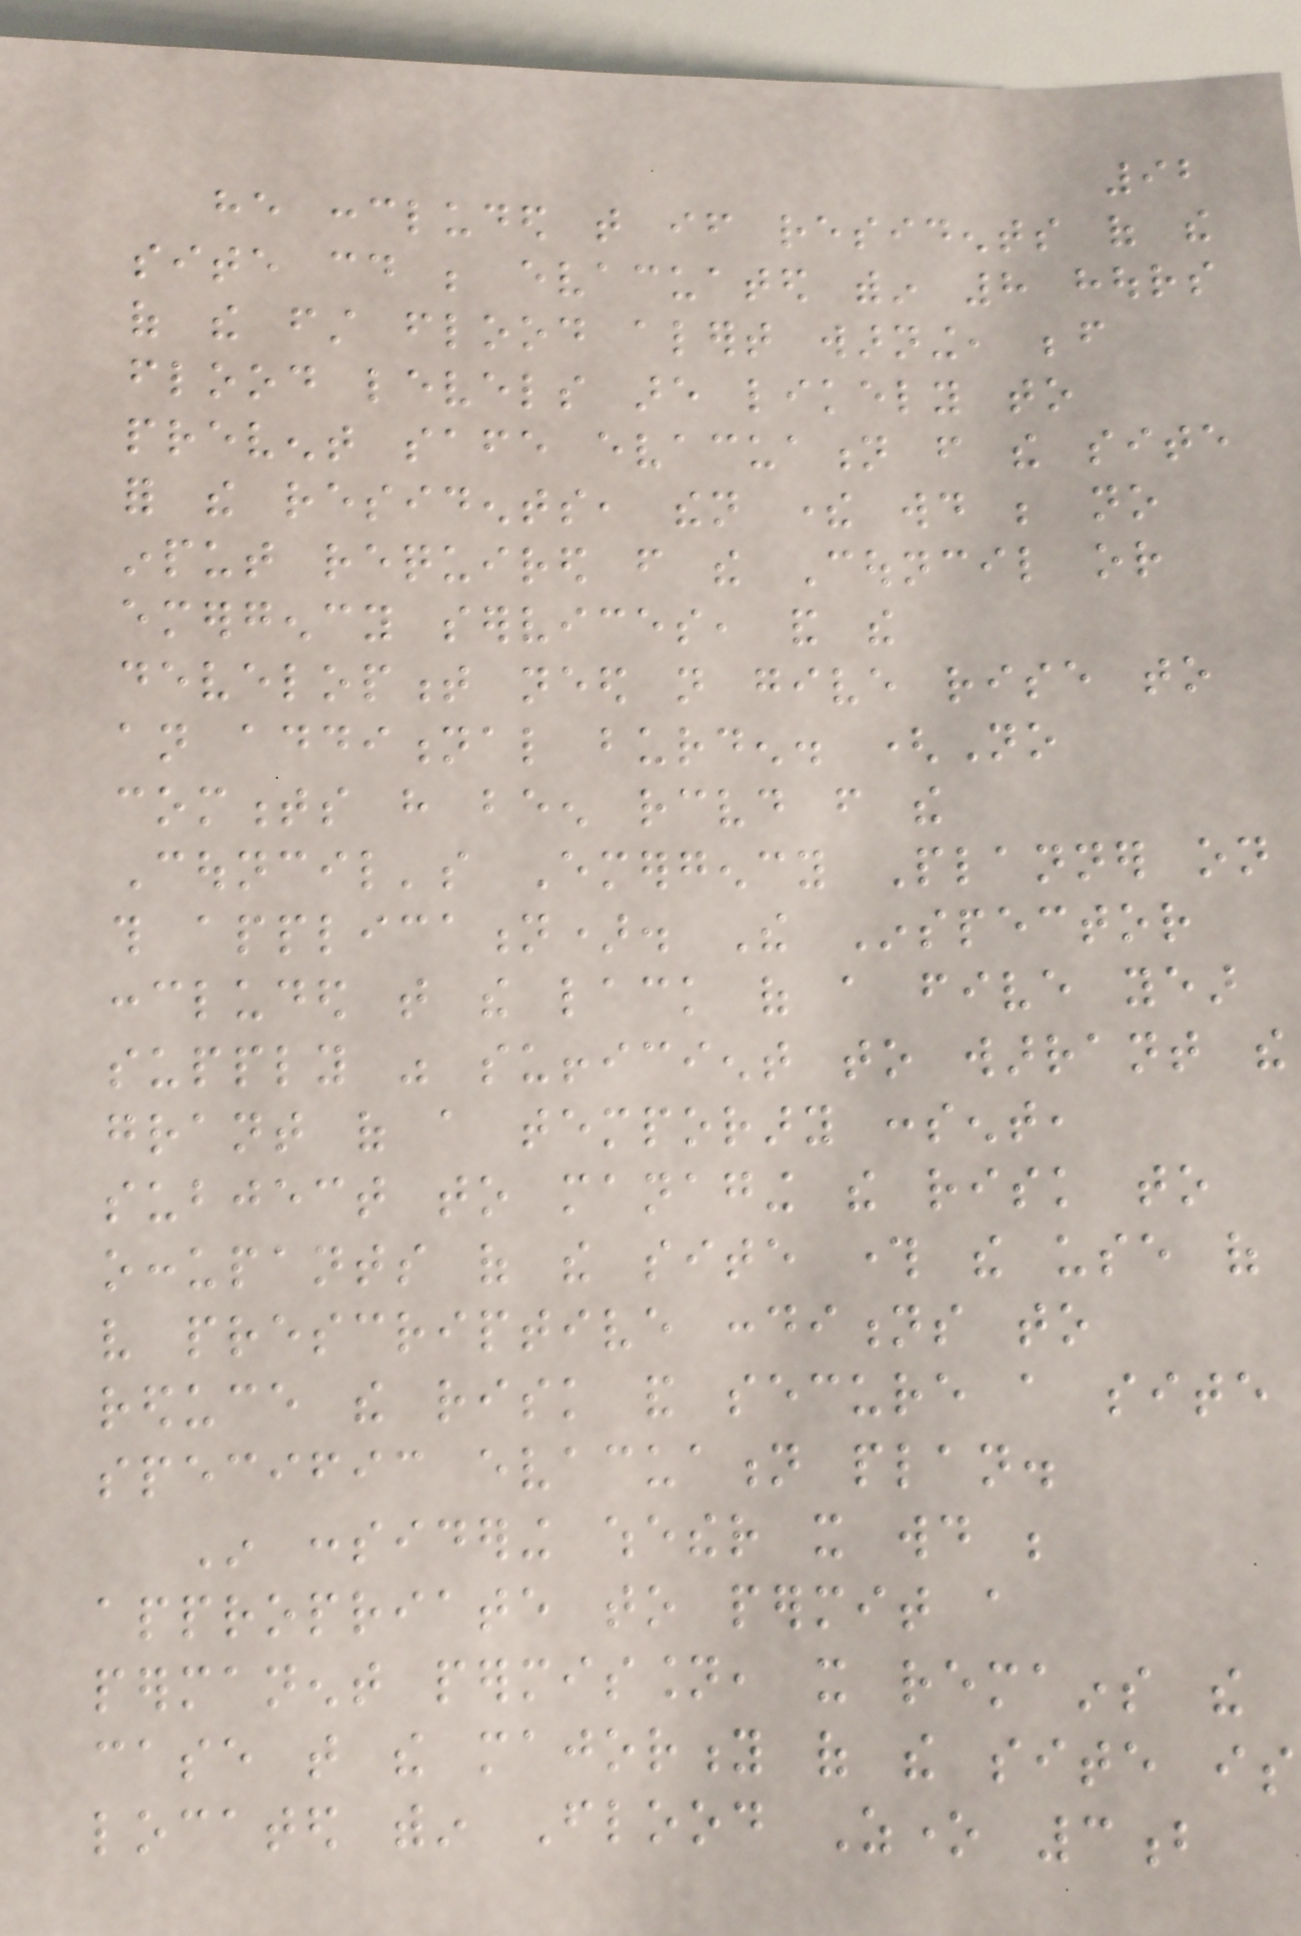92
he concluded that if residents of the
site could be evacuated within 8 hours
of the first flood alert warning, before
flood levels are likely to
prevent safe evacuation from the site
for the residents, then there would be no
input required from the Council or
emergency services, and the
development need not give rise to
an additional burden. (No
comments have been received from the
Council's Emergency Planner on
this application). The Inspector
concluded that the lack of a five year
supply was sufficient to warrant the
grant of a temporary consent,
subject to managing the risk to
occupants of the site through the use of
very prescriptive conditions to
reduce the risk and secure a site
specific evacuation plan.
In considering whether it would be
appropriate to permit a
permanent permission, it remains the
case that the majority of the site is
located within Flood Zone 3b
